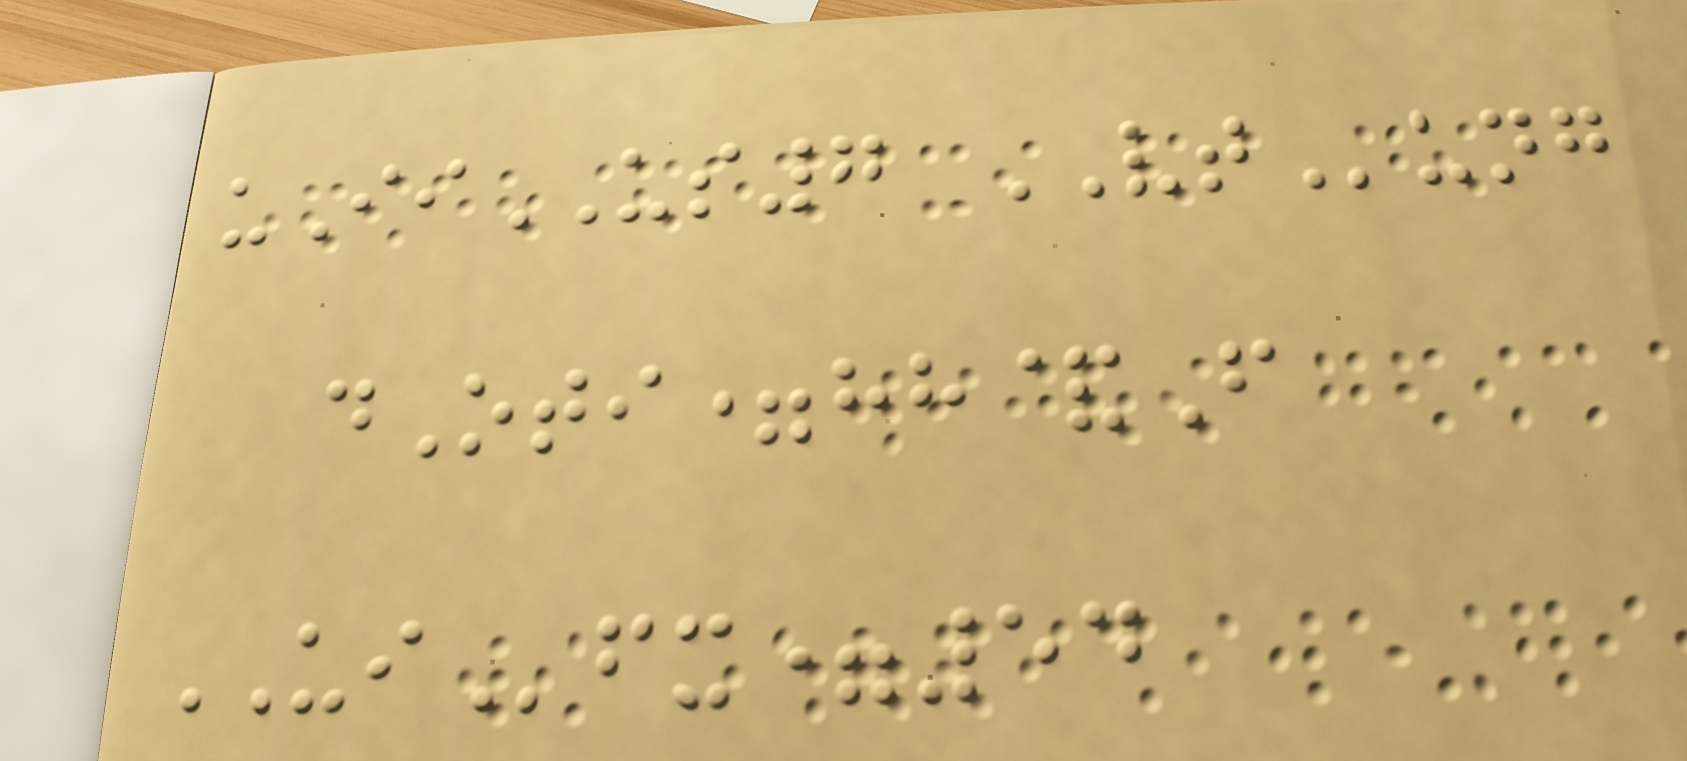uIiUS7 VTung
dOti=hh&F
UIfx=54
